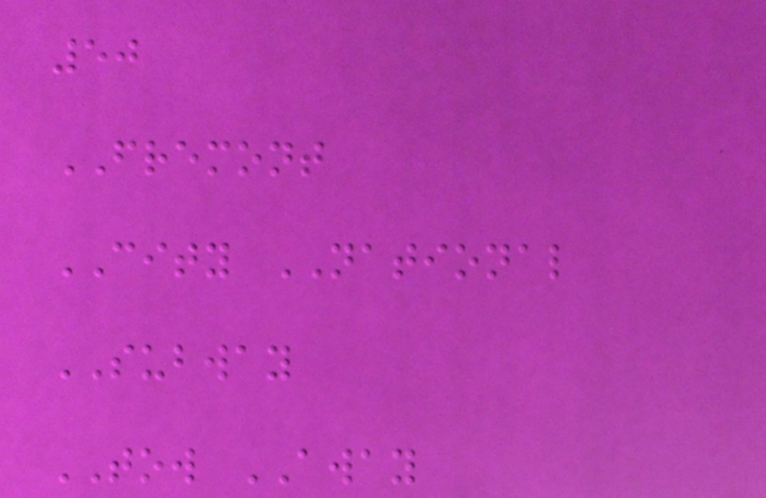50
FREMONT
CITY NATIONAL
SUBWAY
TOW AWAY
